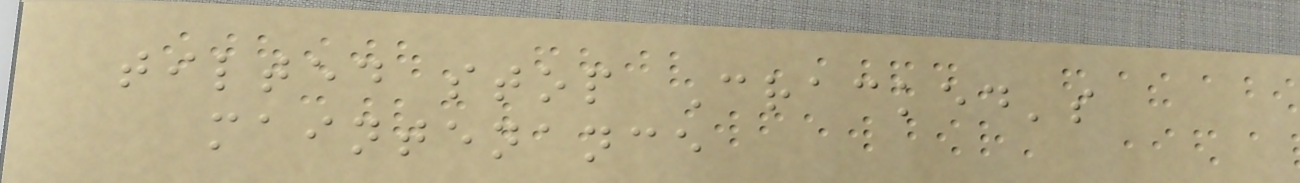tilted stop Cracked's
maintenance
